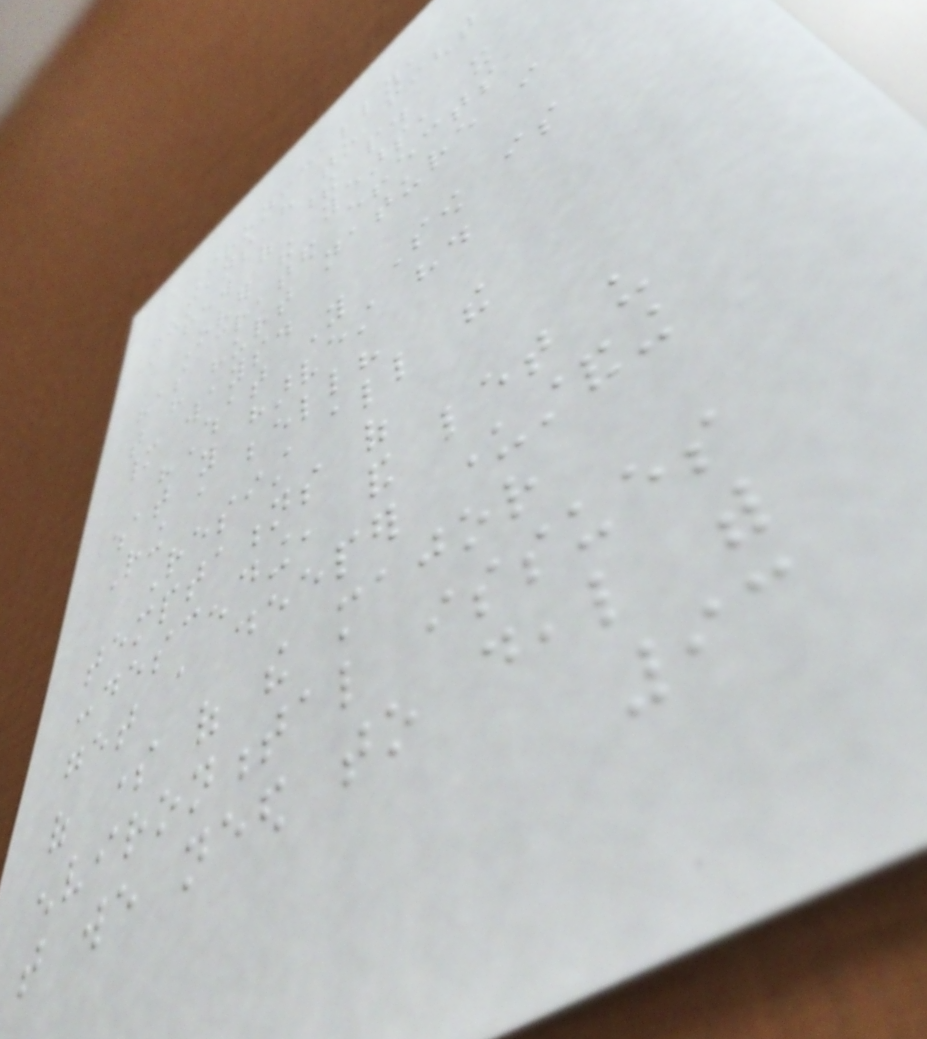Ironically,
humans have to fight
a few of these people.
Over the years, it
has created effects
that have hurt nature in
many ways.
"What You Sow is
what you harvest ".
Ring a bell?
Resist all the
temptations of
condescending, and let us
get a deeper understanding
of some of the major
environmental issues
that we need to deal with
93
